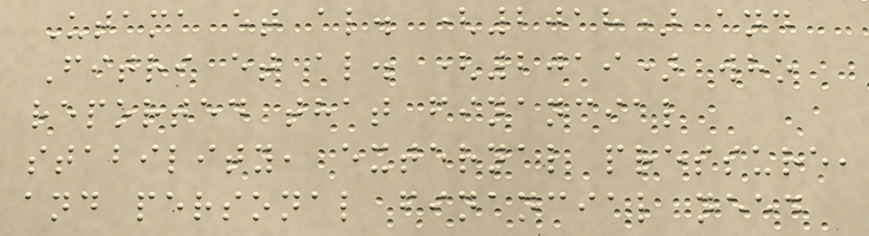Utama et al. (2018) and
Fitri et al. (2019) who
reported that financial
stability, external pressure,
and personal financial need
